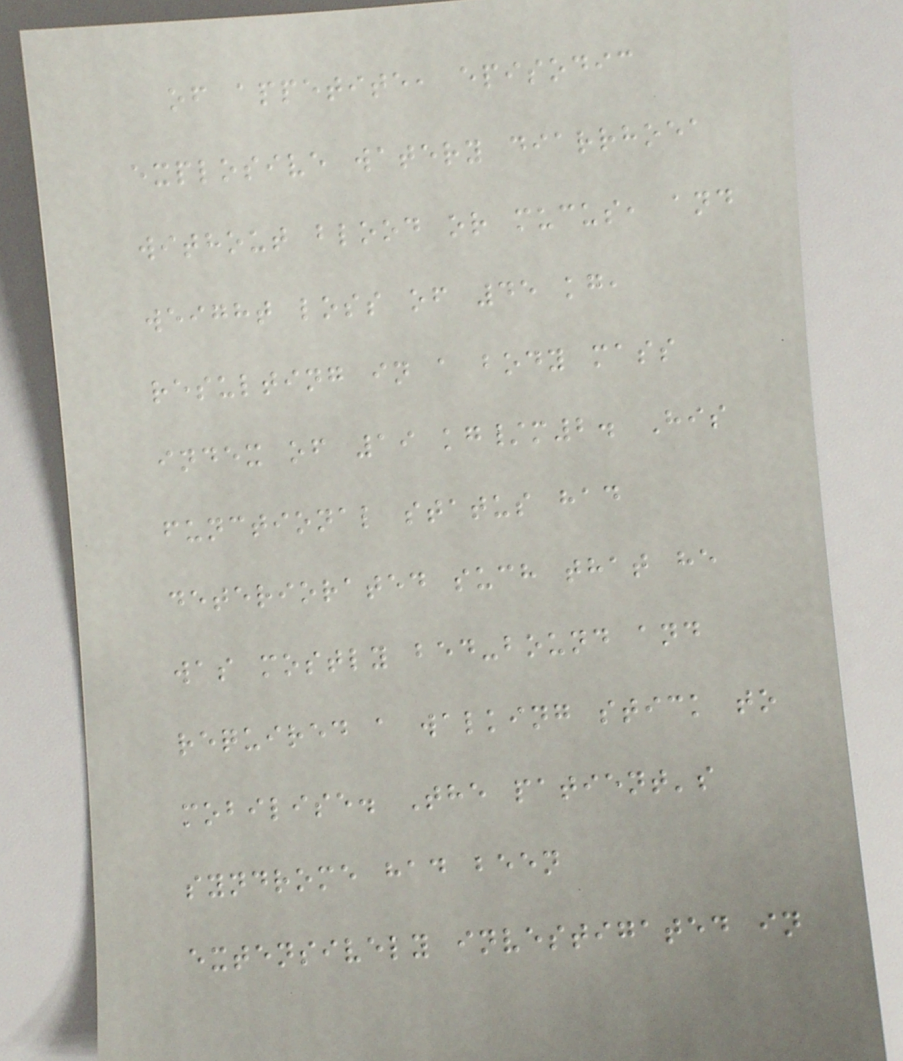of appetite, episodic
explosive watery diarrhoea
without blood or mucus, and
weight loss of 45 kg,
resulting in a body mass
index of 19 kg/m2. His
functional status had
deteriorated such that he
was mostly bed-bound and
required a walking stick to
mobilise. The patient's
syndrome had been
extensively investigated in
